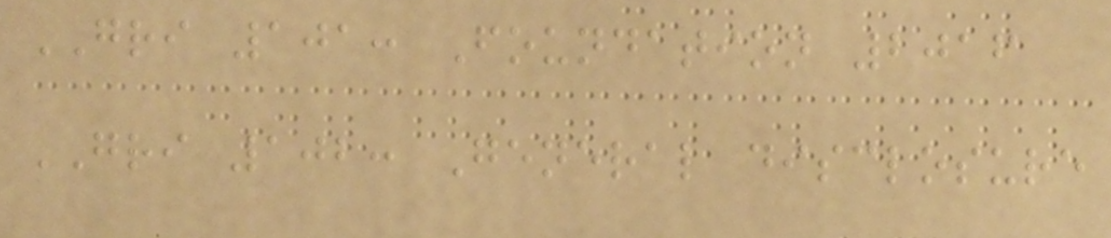GRI 101: Foundation 2016
GRI 102: General disclosure
